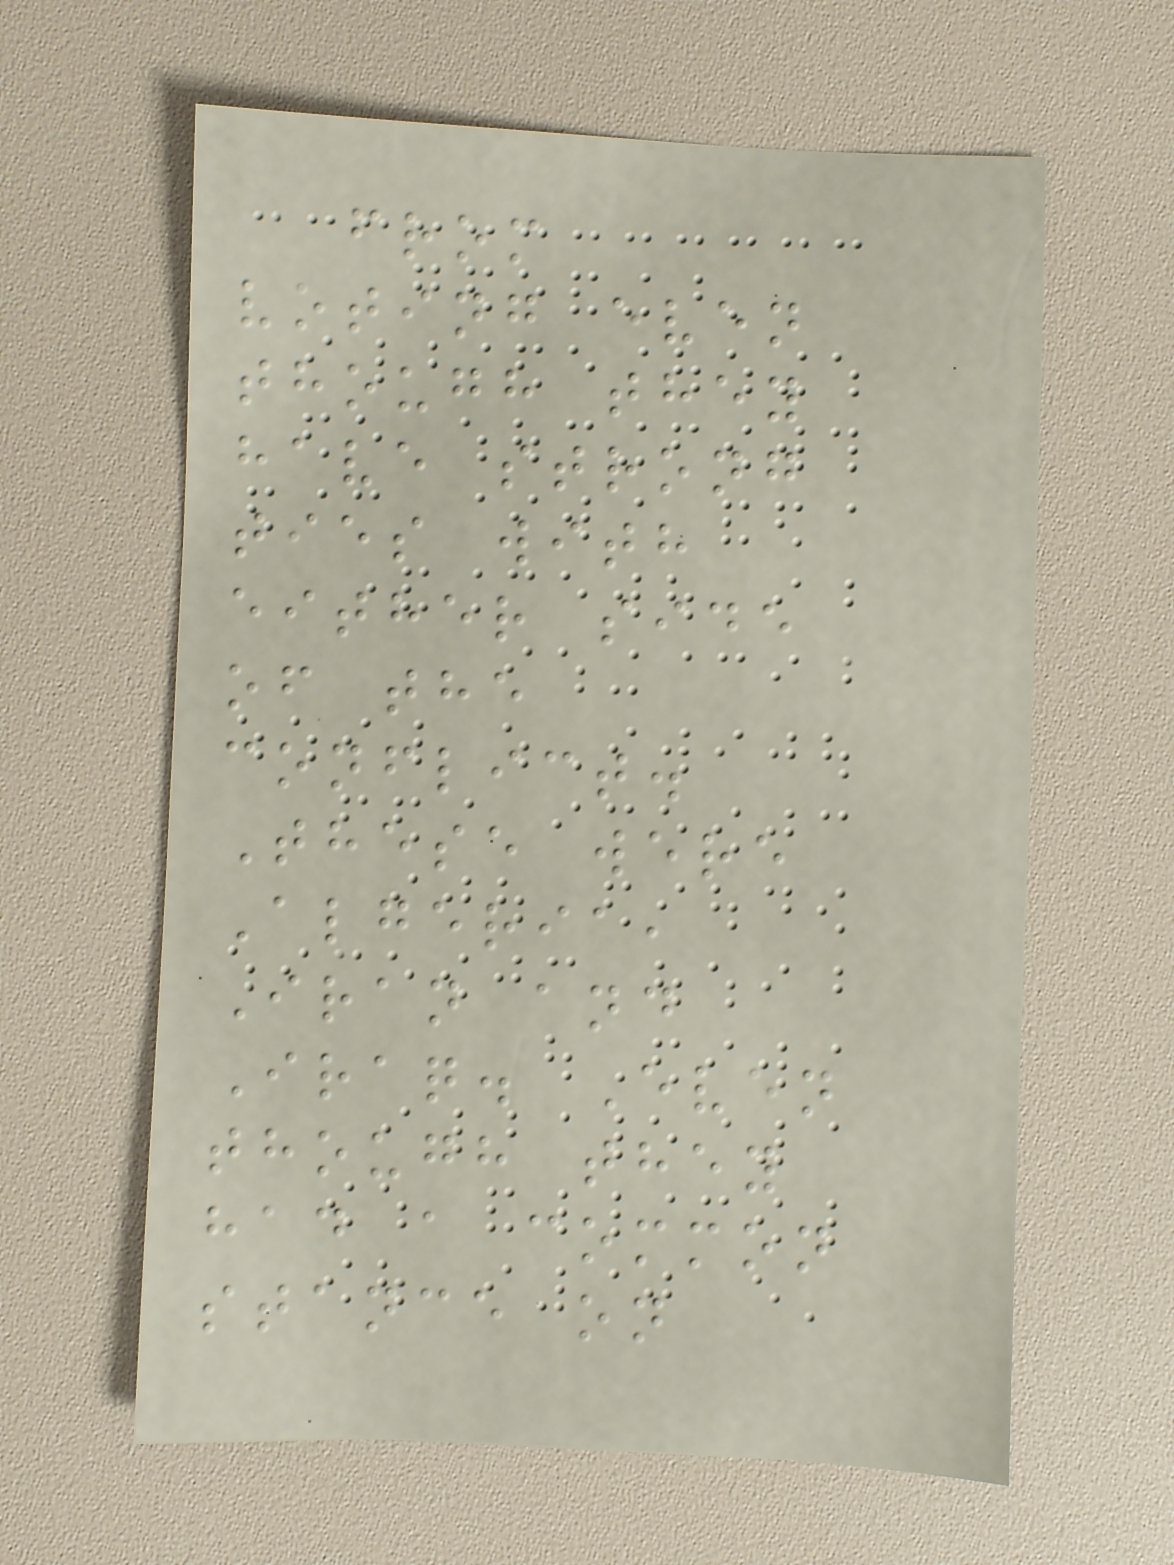from
voting even
though they
have strong
ties with
either side
of the
conflict.
These were
Algeria,
Iran and
Iraq. Even
though they
had a common
stance on
